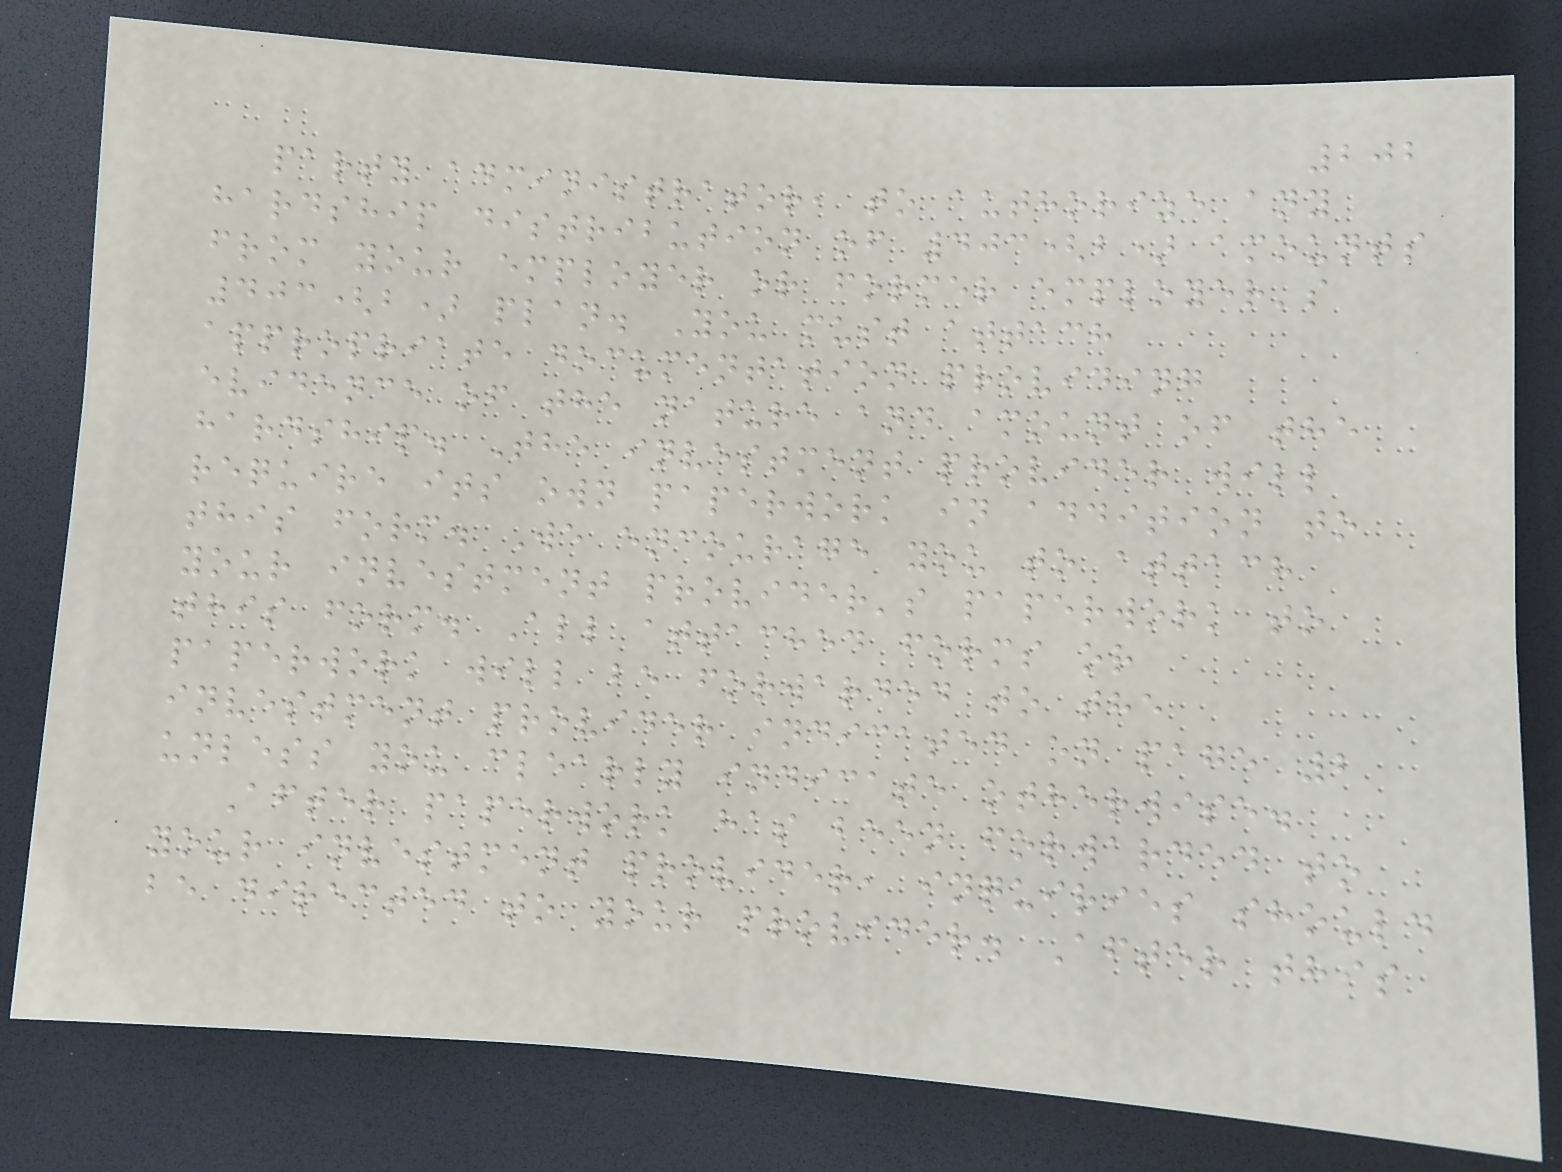202
party administrator, to authorize any
hardship distribution of 403(b) amounts
from your employer or former employer's
403(b) plan. You must attach
appropriate documentation providing
evidence of the nature and amount of the
hardship. The investment provider will
require its own paperwork in addition to
this form. We encourage you to attach
your investment provider's paperwork to
this form. All attached forms or
paperwork will be forwarded to the
investment provider indicated on page 2
unless you clearly indicate otherwise.
After paperwork has been forwarded to
your investment provider, inquiries should
be directed to your provider. After this
